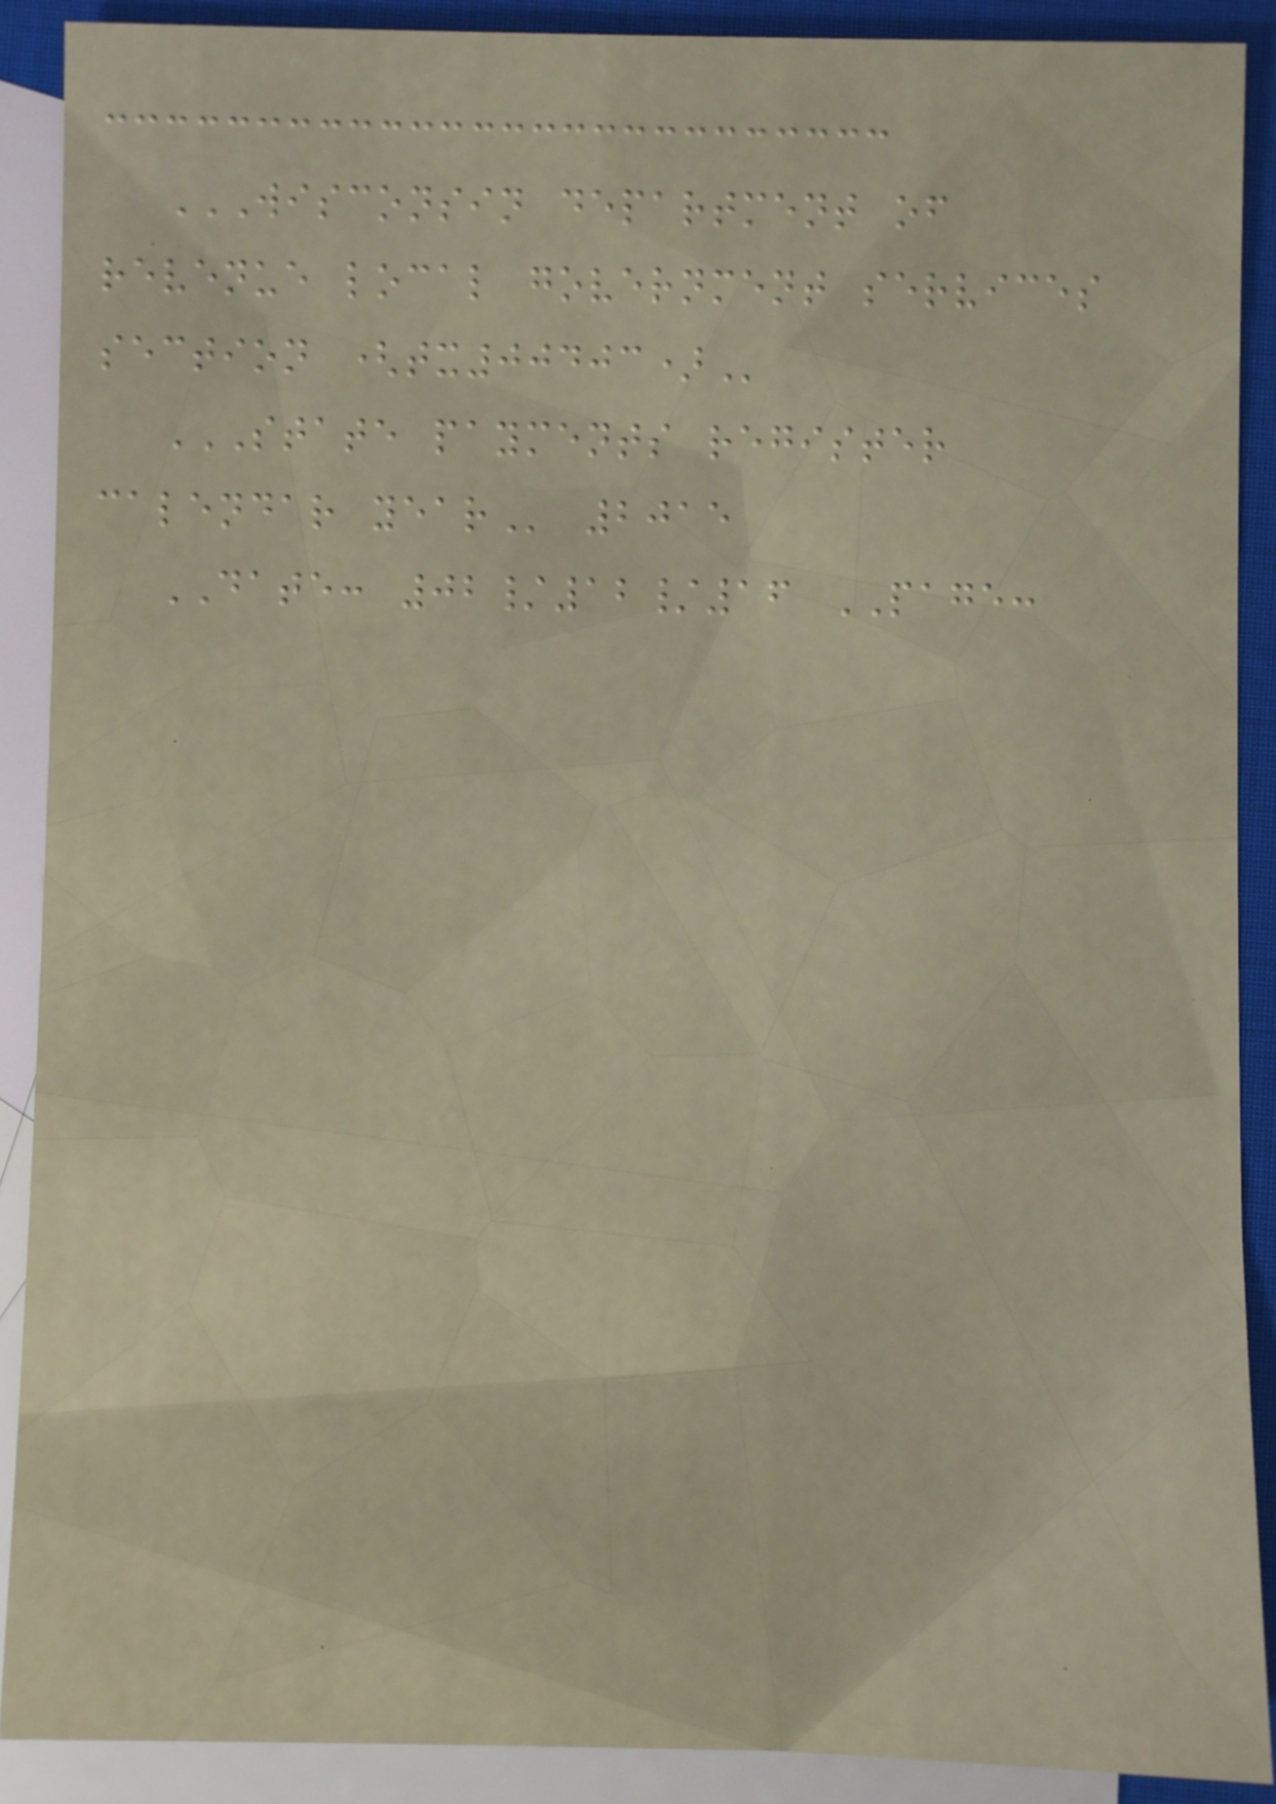WISCONSIN DEPARTMENT OF
REVENUE LOCAL GOVERNMENT SERVICES
SECTION (TX00403)
STATE PAYMENTS REGISTER
CALENDAR YEAR 2015
DATE: 02/12/16 PAGE:
